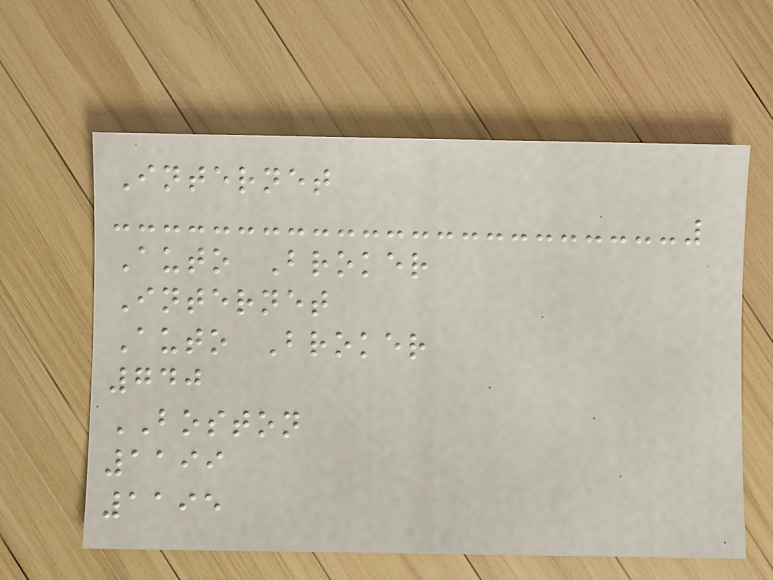Internet
Auto Broker
Internet
Auto Broker
740
BOSTON
1199
1195
